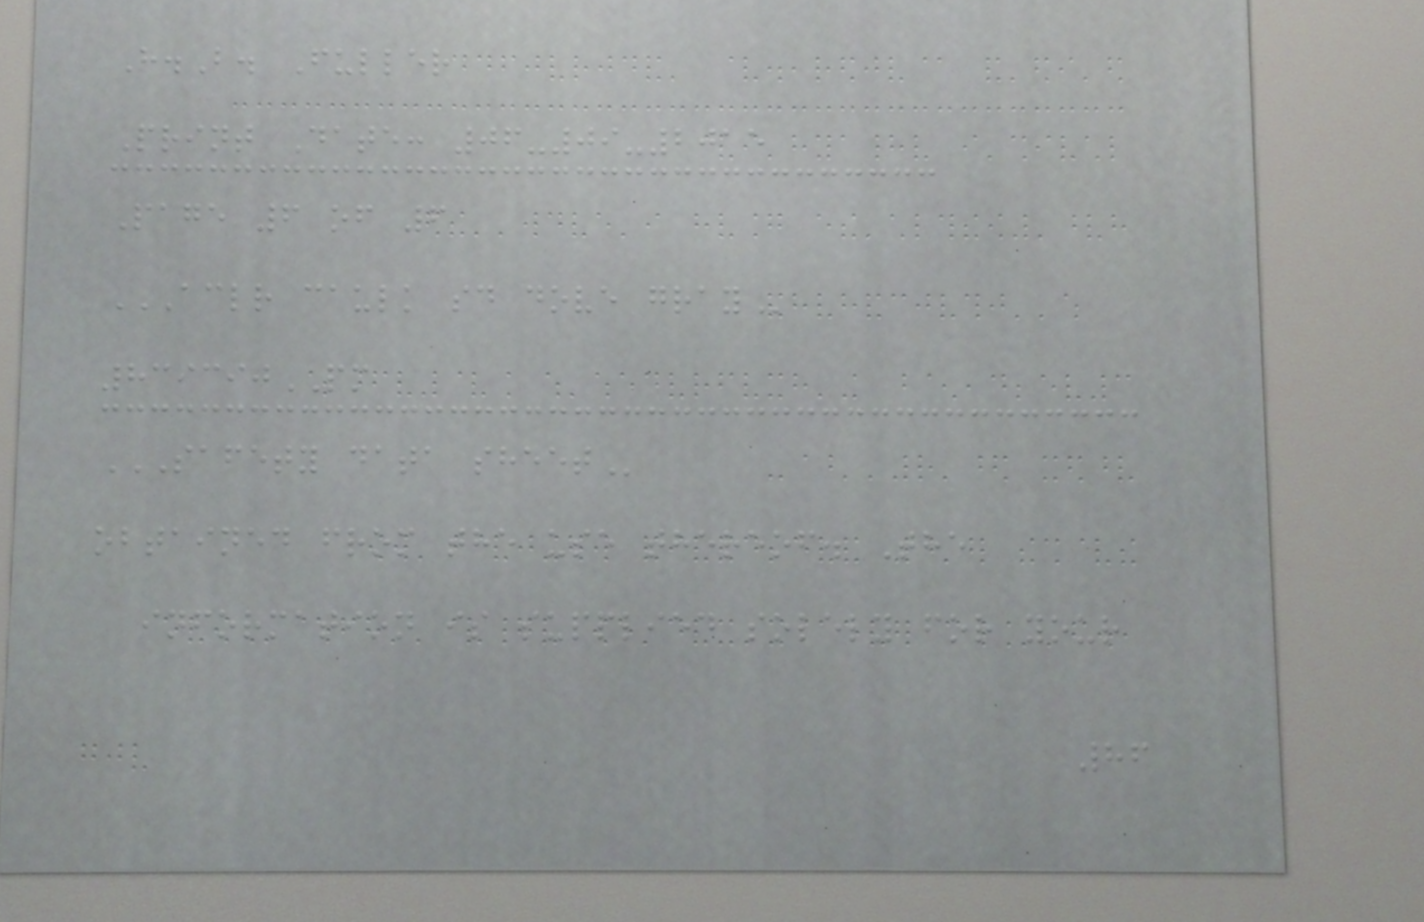H.B. Fuller
Print Date: 06-09-2015
Page 6 of 6
ACLR CAULK SD DOVE GRAY
839390PM
SAFETY DATA SHEET
obtained from the use thereof. The
information is supplied solely for your
86
